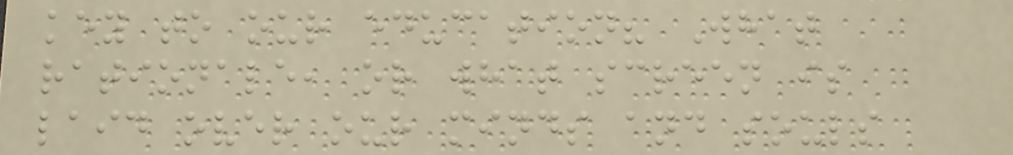key to our education? What
rationale, or what screen is
laid over our minds and souls
